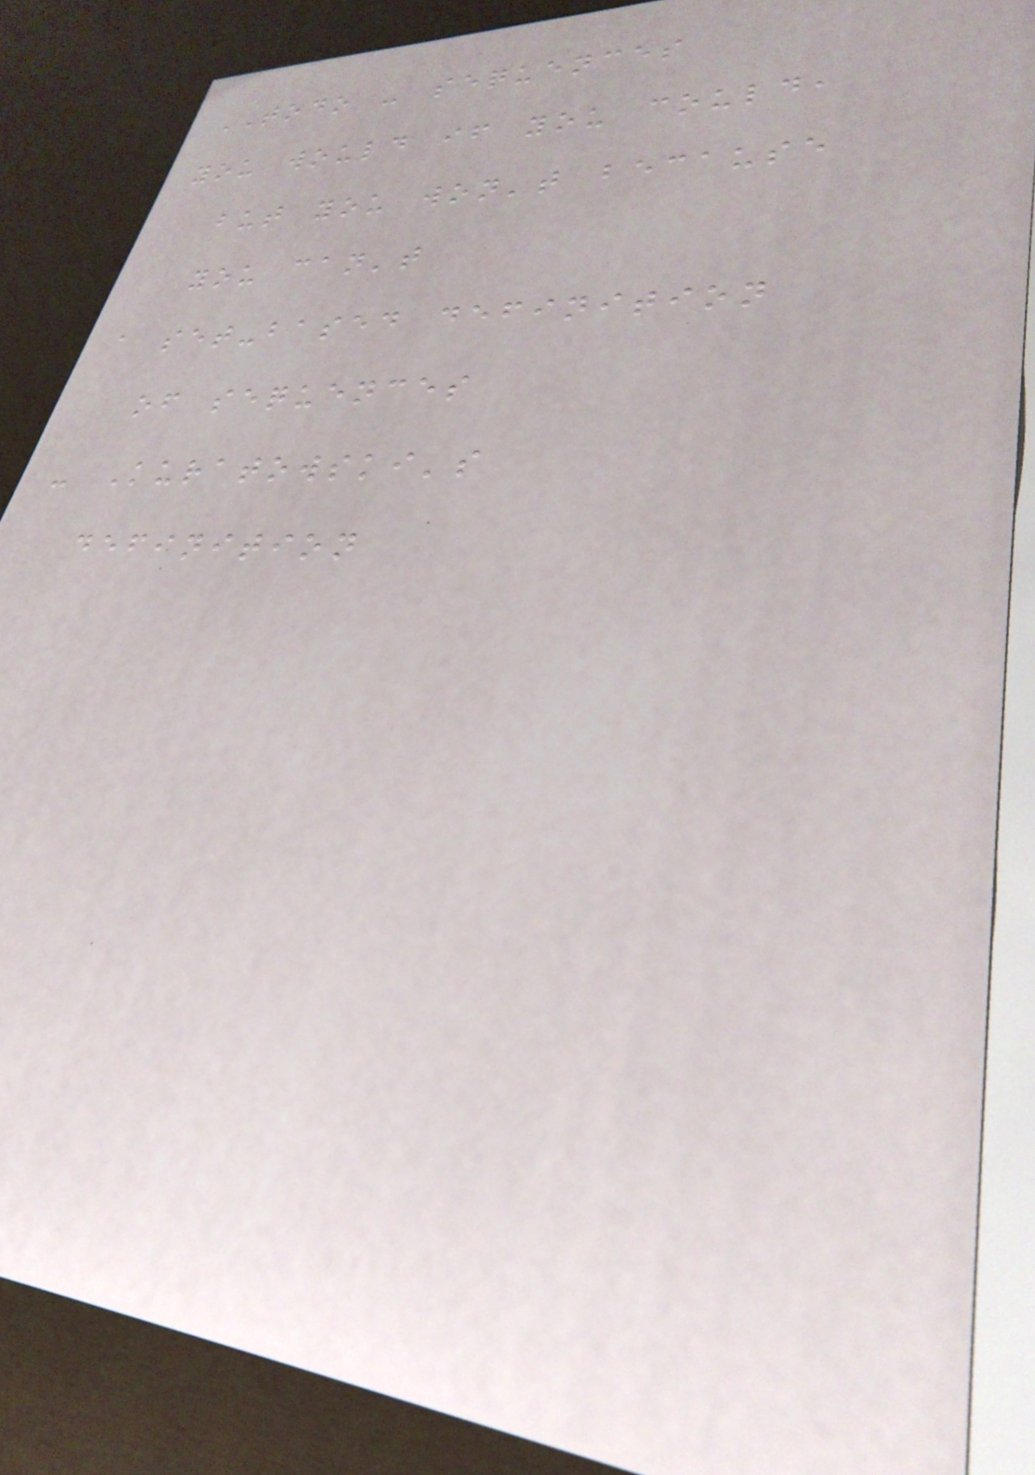TODO - sequences
you would if you could,
but you won't because
you can't
a set-based definition
of sequences
- Kuratowski's
definition
